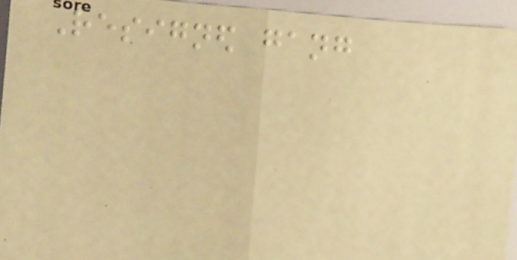Resigned gang
